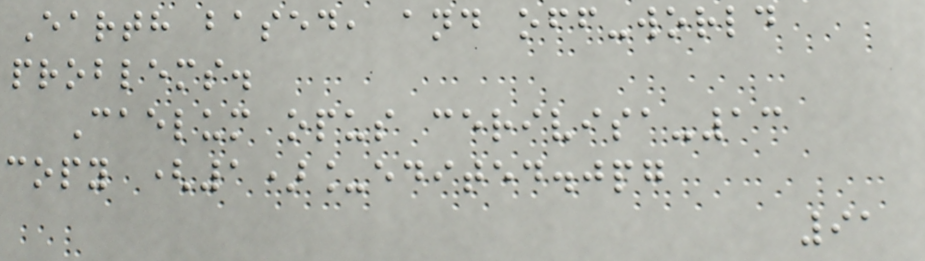Earth based, and off-world
problems.
Caelum opus cerivisa-13
copy (1)_edited.jpg
91
